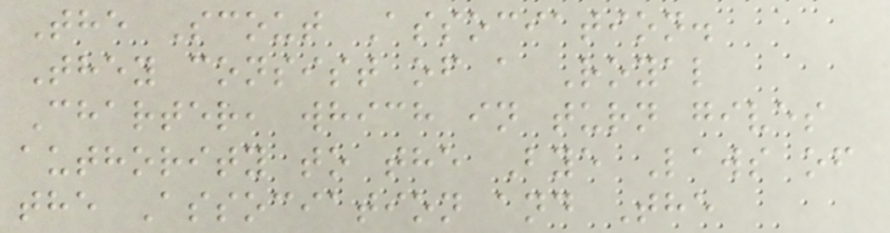The Scout Association.
They consist of a Royal
Charter, which in turn gives
authority to the Bye Laws of
the Association and The
